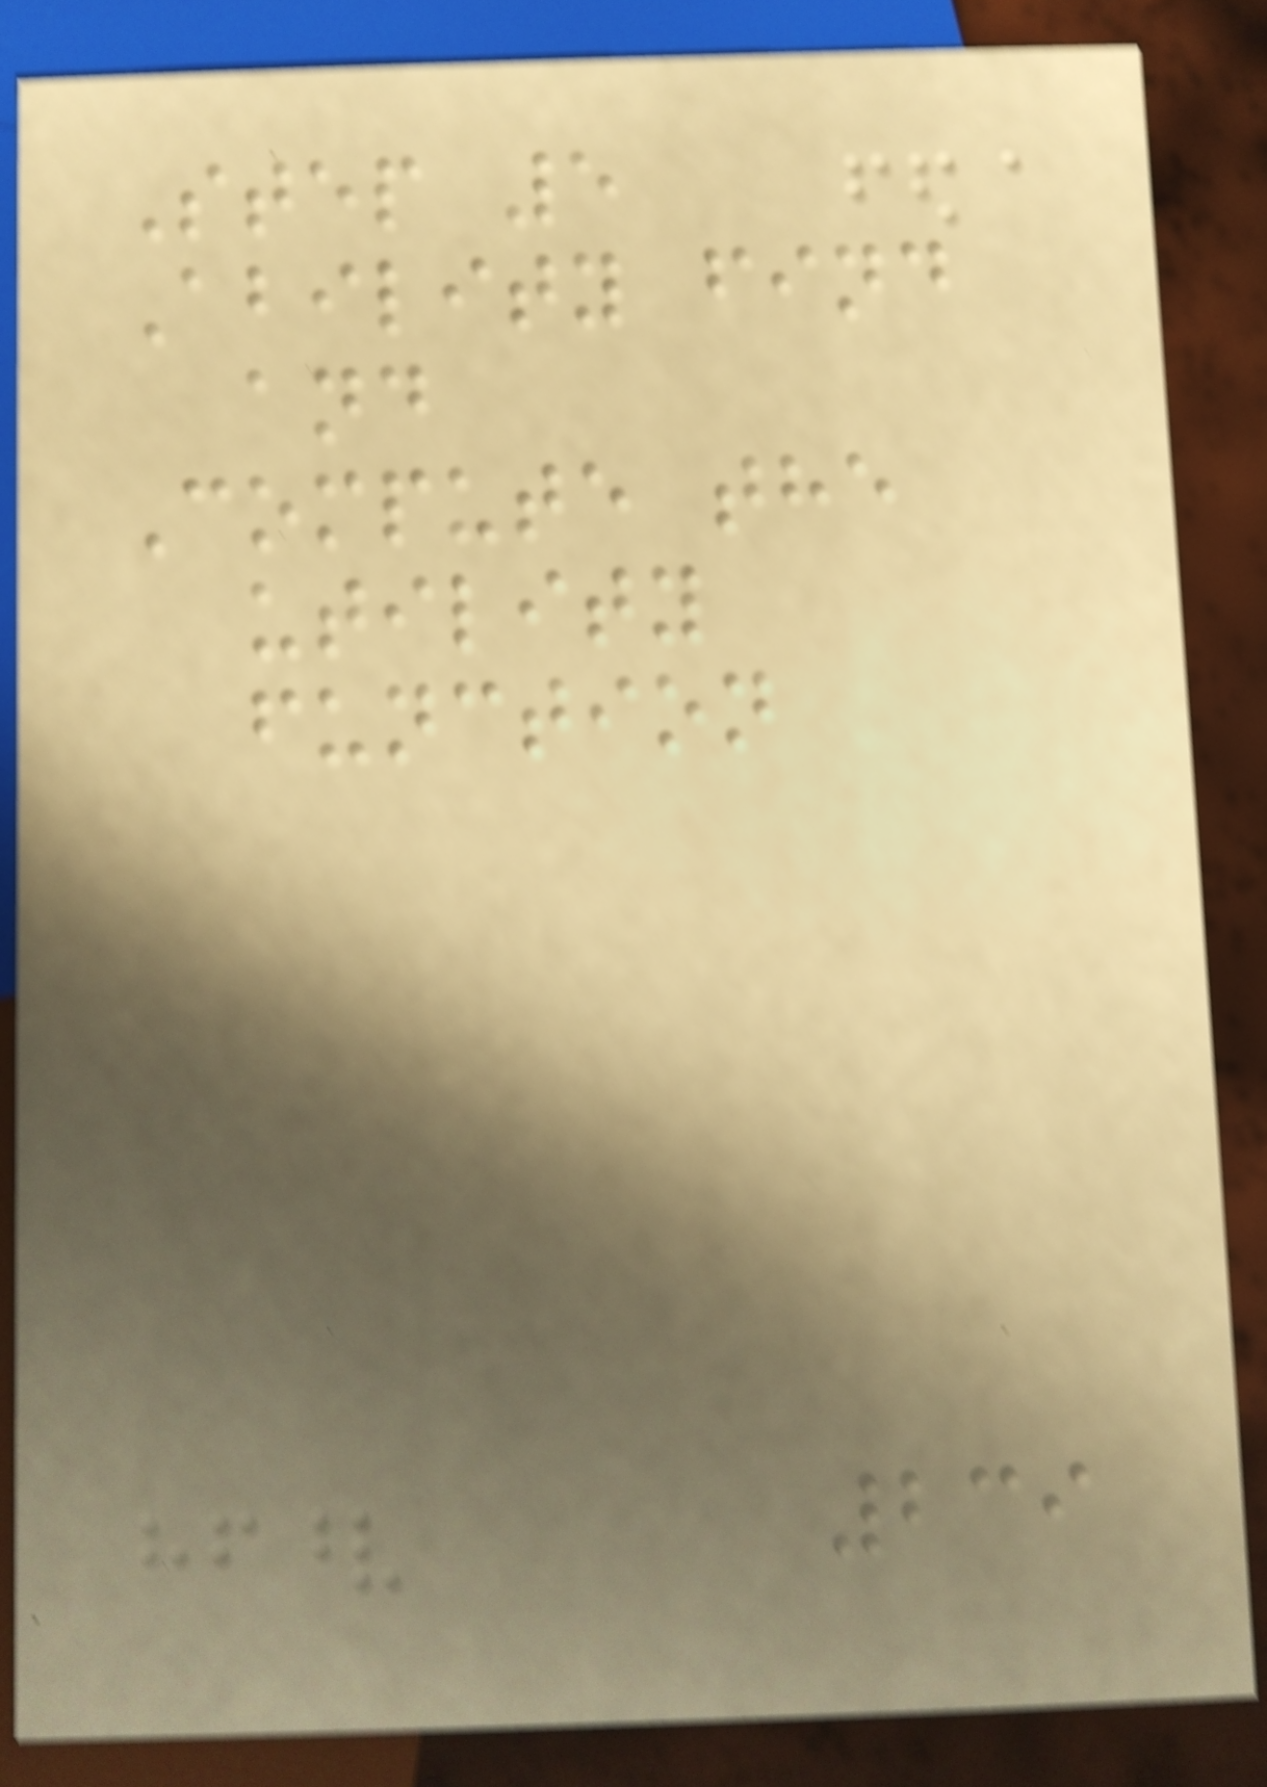Step 5
Ability find
and
Compute the
utility
function
239
